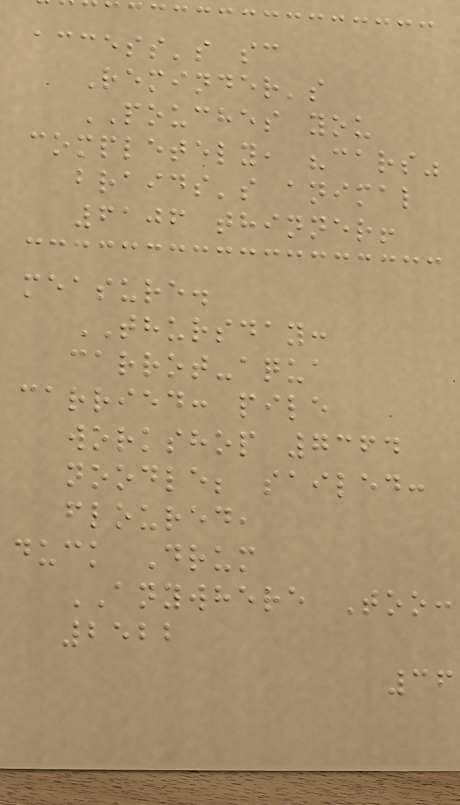access's sc
Reminder's
POUCHES you
completely, "cars"
braids's animal
6106 thinner!
measure.
THURSDAY:
carrot-aqua
carried: pile
workshop 7364
noodle; sailed:
floured,
duck Drum
ANYWHERE Too:
2522
36
